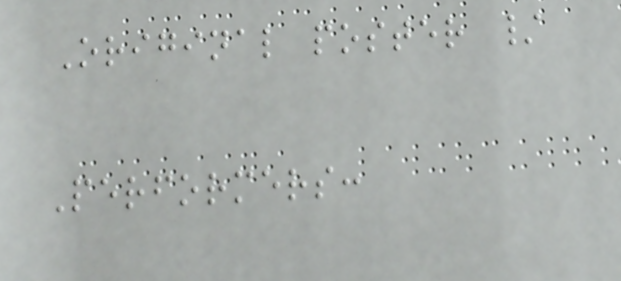Original poster /
Performers:
